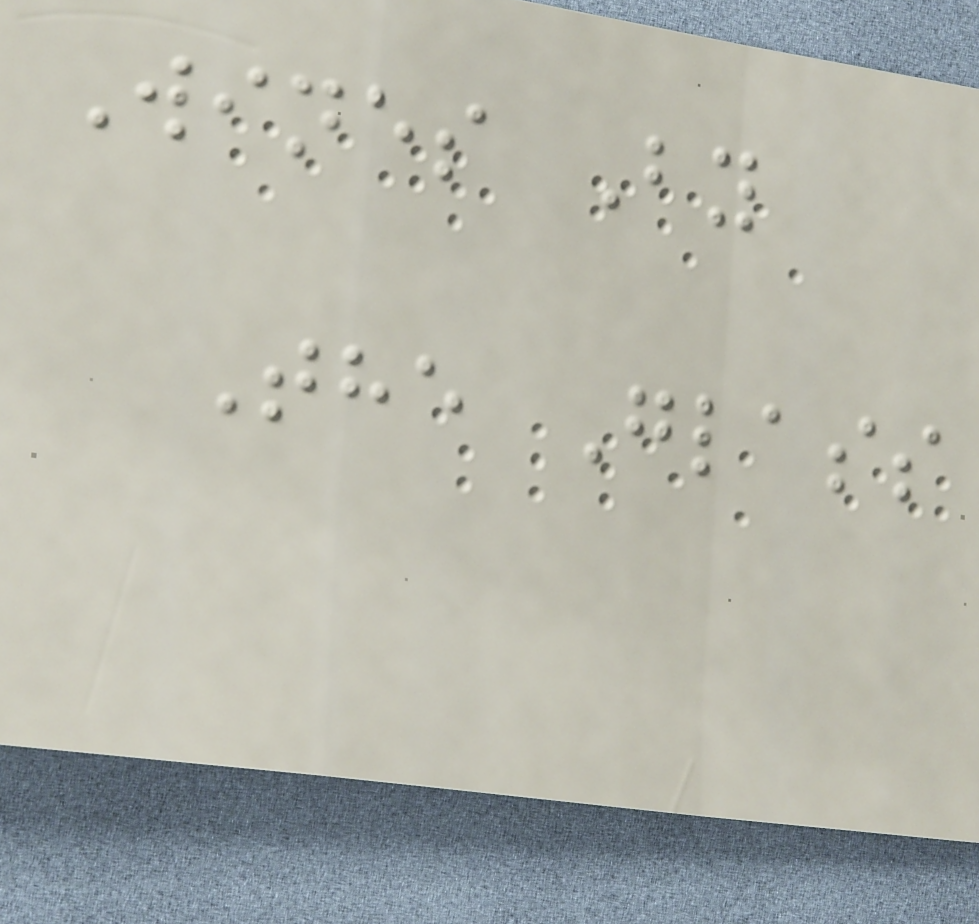Wines By
The Glass
